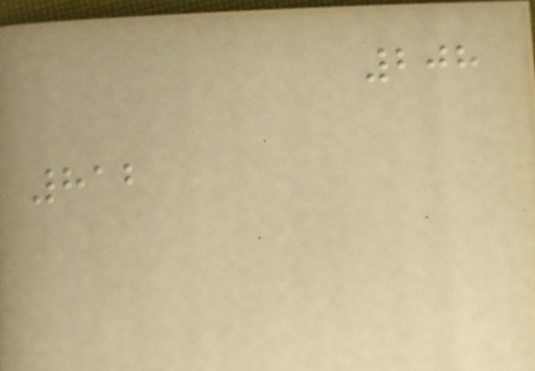208
812
